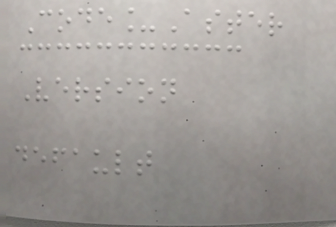Code_Aster
Version
default
